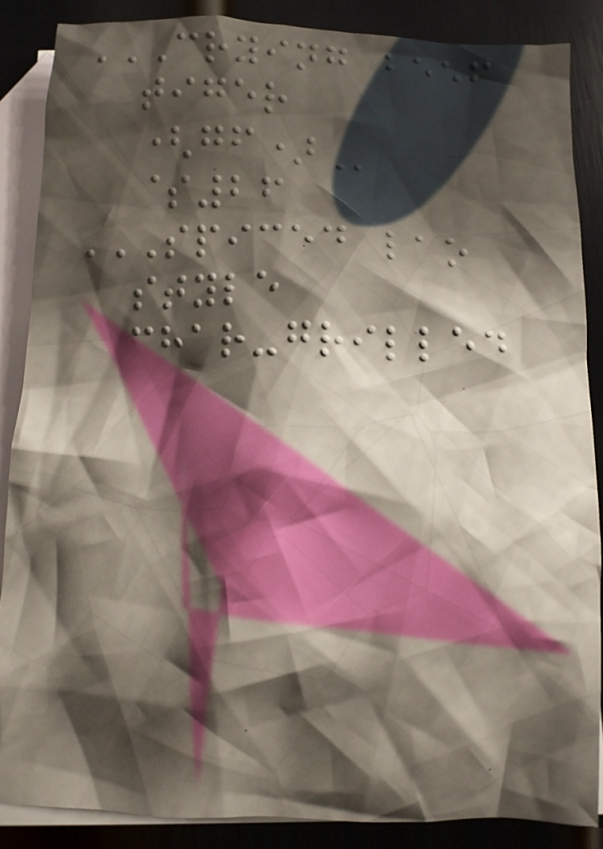CRYING BEEF
TIGER
(GF)
$26
SPICED LAO
STYLE
CHAR-GRILLED
